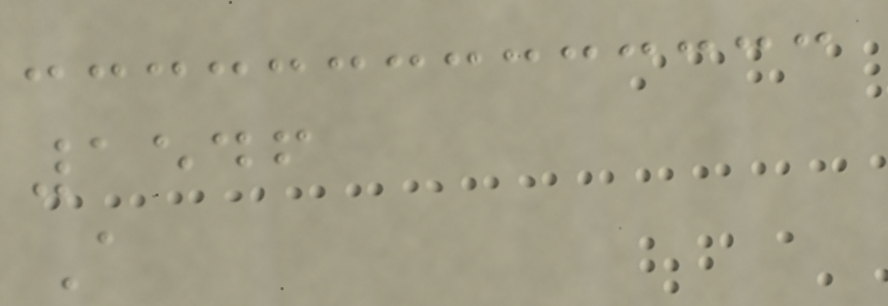1546
A
